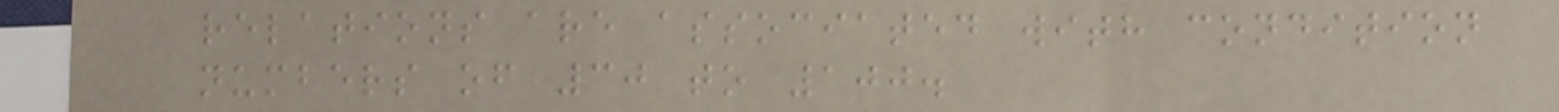relations are associated with condition
numbers of 30 to 100.
